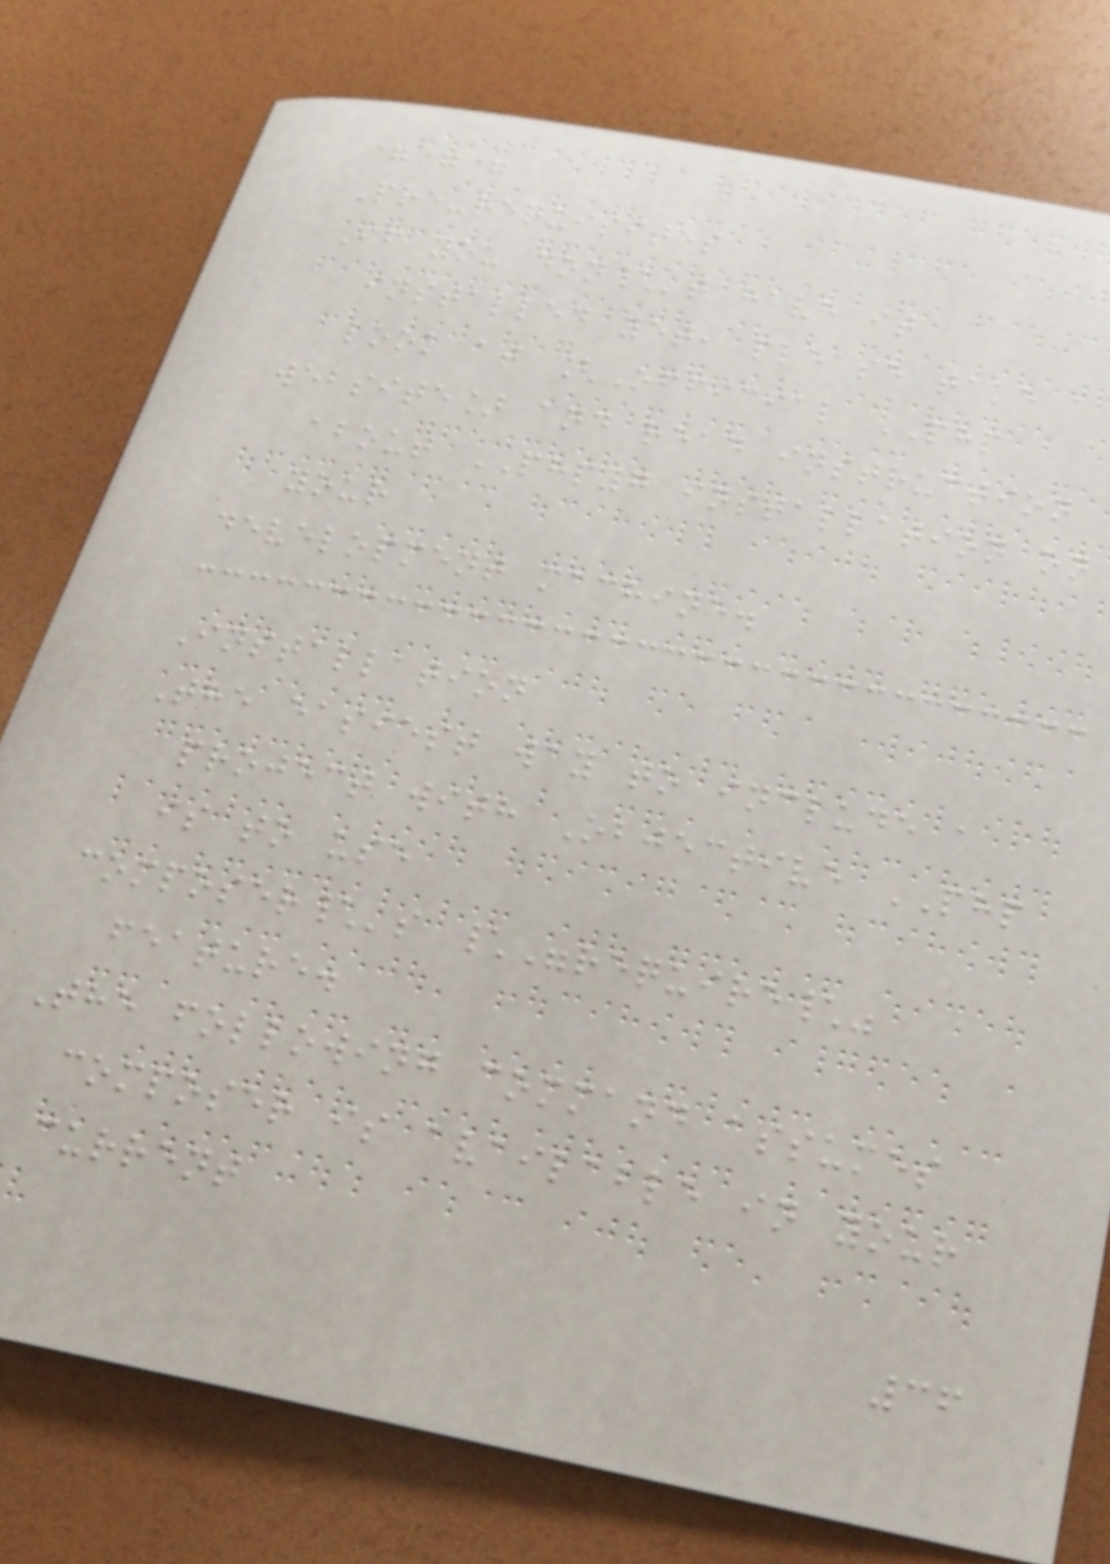===
Pre-requisites
If you don\'t have it
installed yet, please take a
look at [Official PHP
website] and read instruction
about PHP7 installation on
your
development machine.
Installation
The easiest way to include a
project with Objective PHP
is to use
composer\'s \"require\"
feature.
The following command assumes
composer is available in your
current
36
